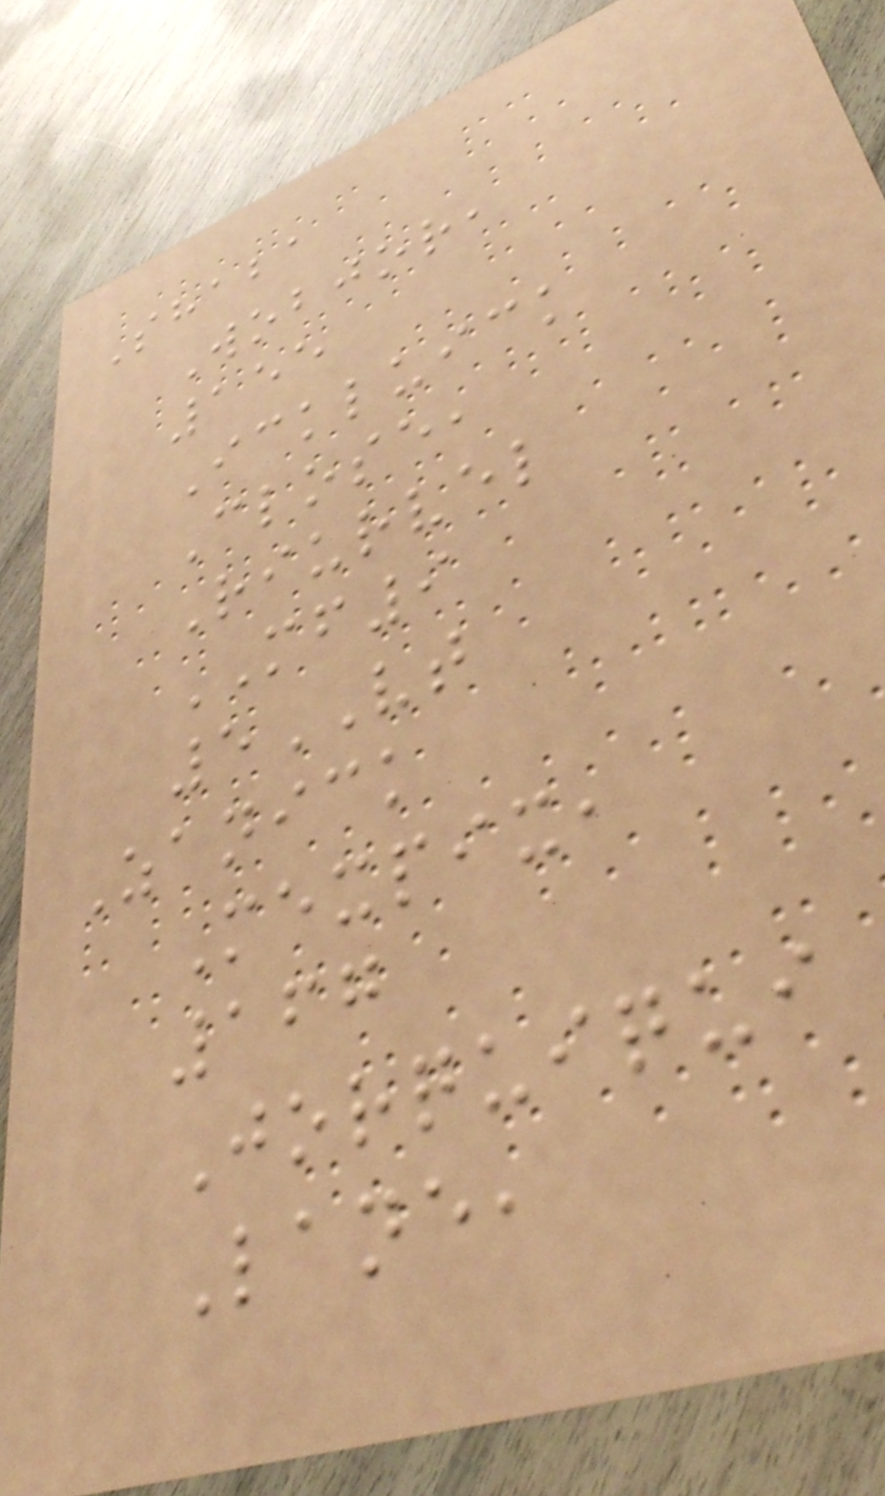Shaba
Wobjor,
155
Ickluick
Close,
Riurvel
MF9
5VT
Zanick
Mexpix,
167
Jorquiqui
Lane,
